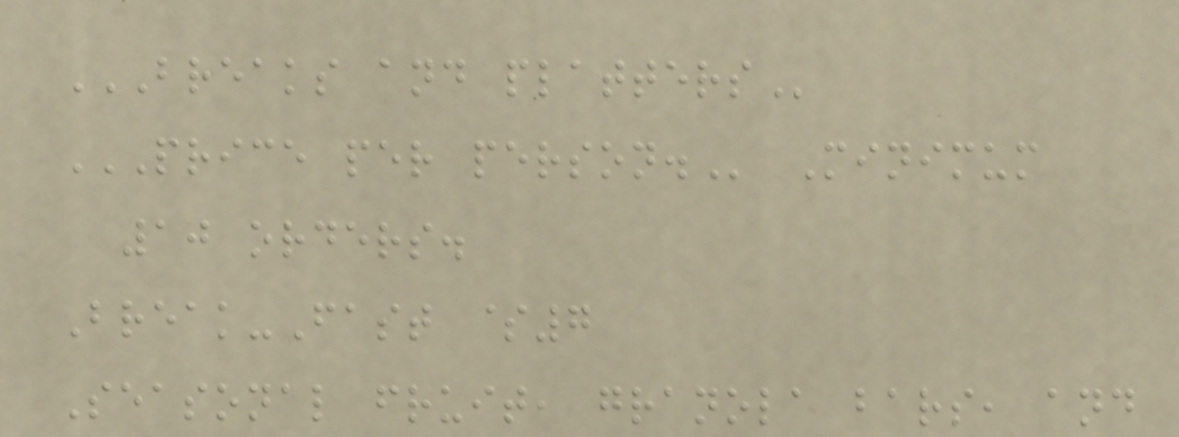BREAKS AND PLATTERS
PRICE PER PERSON. Minimum
10 orders.
Break-Fast $7
Seasonal fruit, granola bars, and
